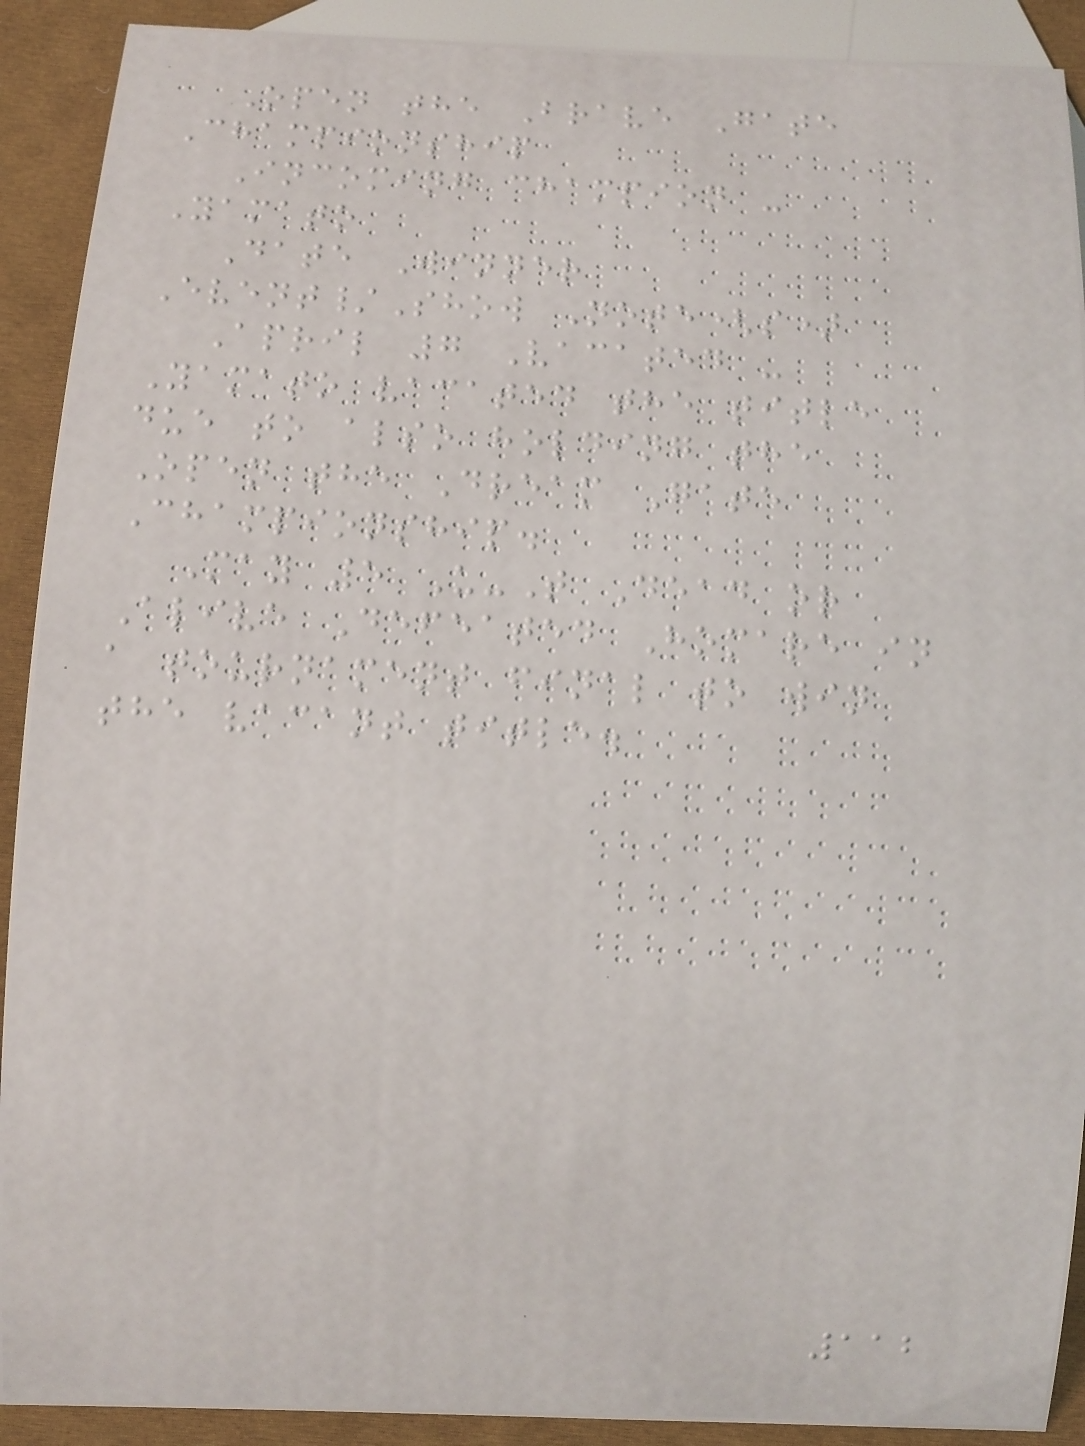Open the Brave Gate
Championship
Incoming champion -
Yamato
Date Winner
Event/Show Note(s)
April 7 Vacated -
Yamato vacated the title
due to also holding the
Open the Dream Gate
Championship.
May 5 U-T Dead or
Alive Defeated Homare in
a tournament final to win
the vacant title.
112
